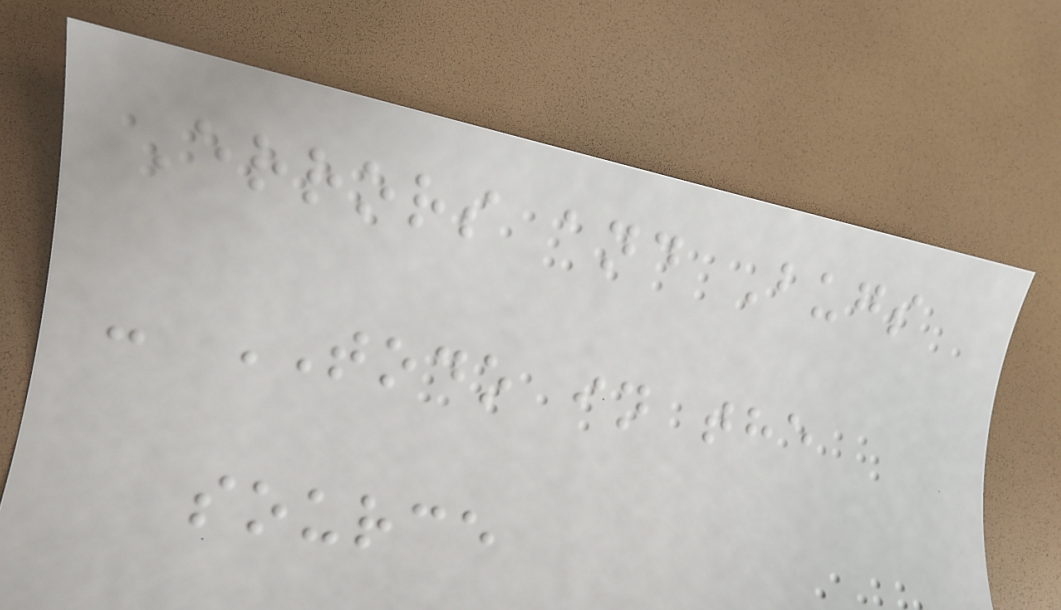Errors and Bugs
- TODO in the
source
